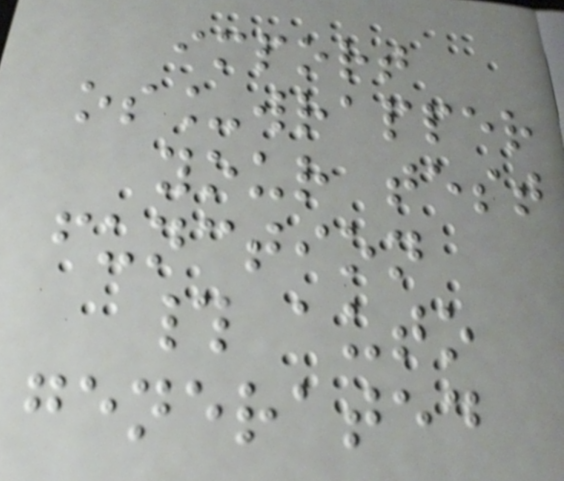import
os_wrapper
your test
function
# auto
generated
